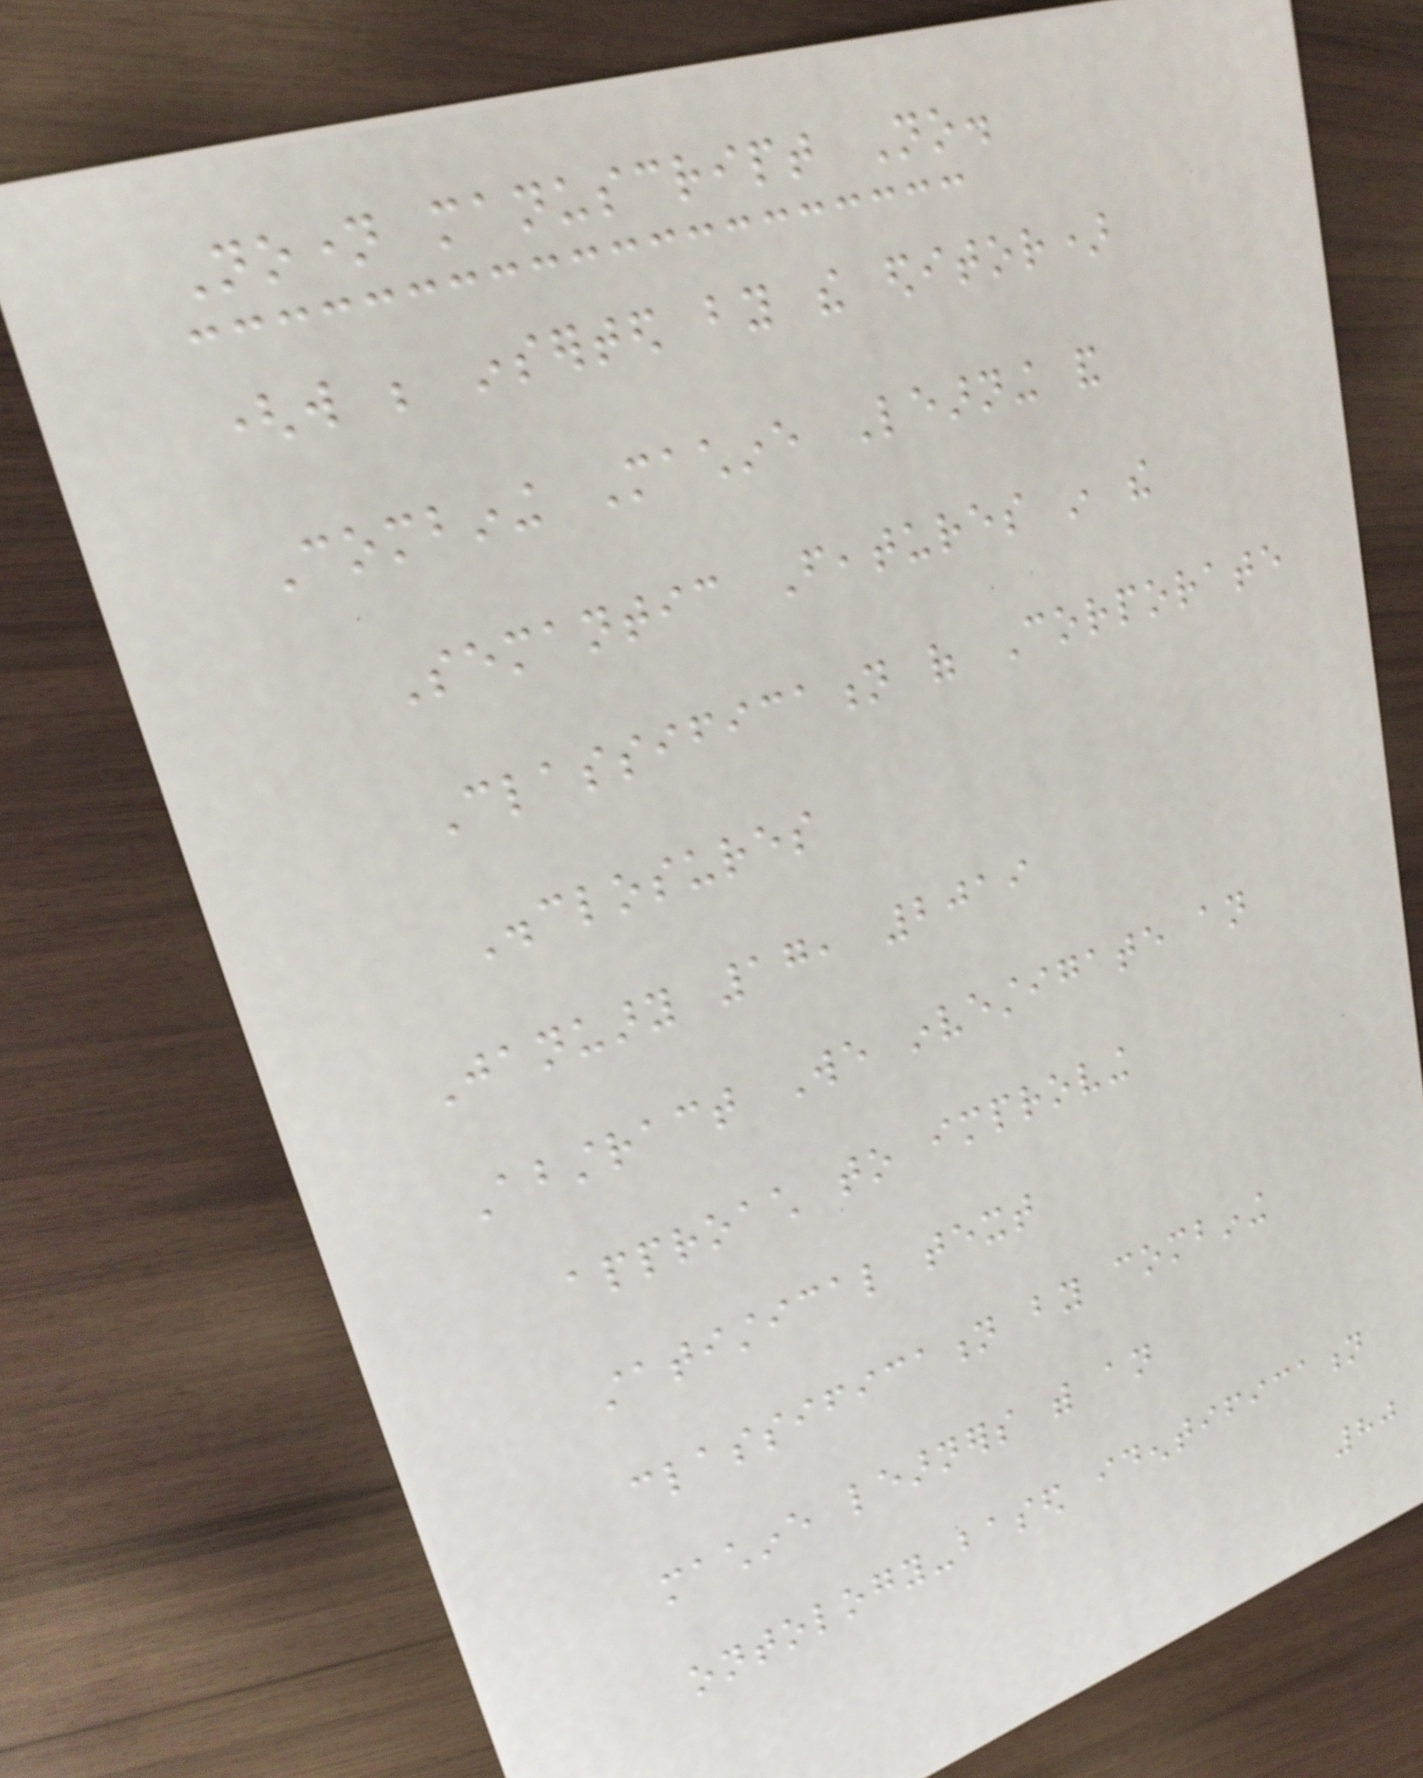Noname manuscript No.
(will be inserted by the editor)
Combining Machine Learning and
Semantic Features in the
Classification of Corporate
Disclosures
January 17, 2019
Abstract We investigate an
approach to improving
statistical text
classification by combining
machine learners with an
ontology-based identification
80
